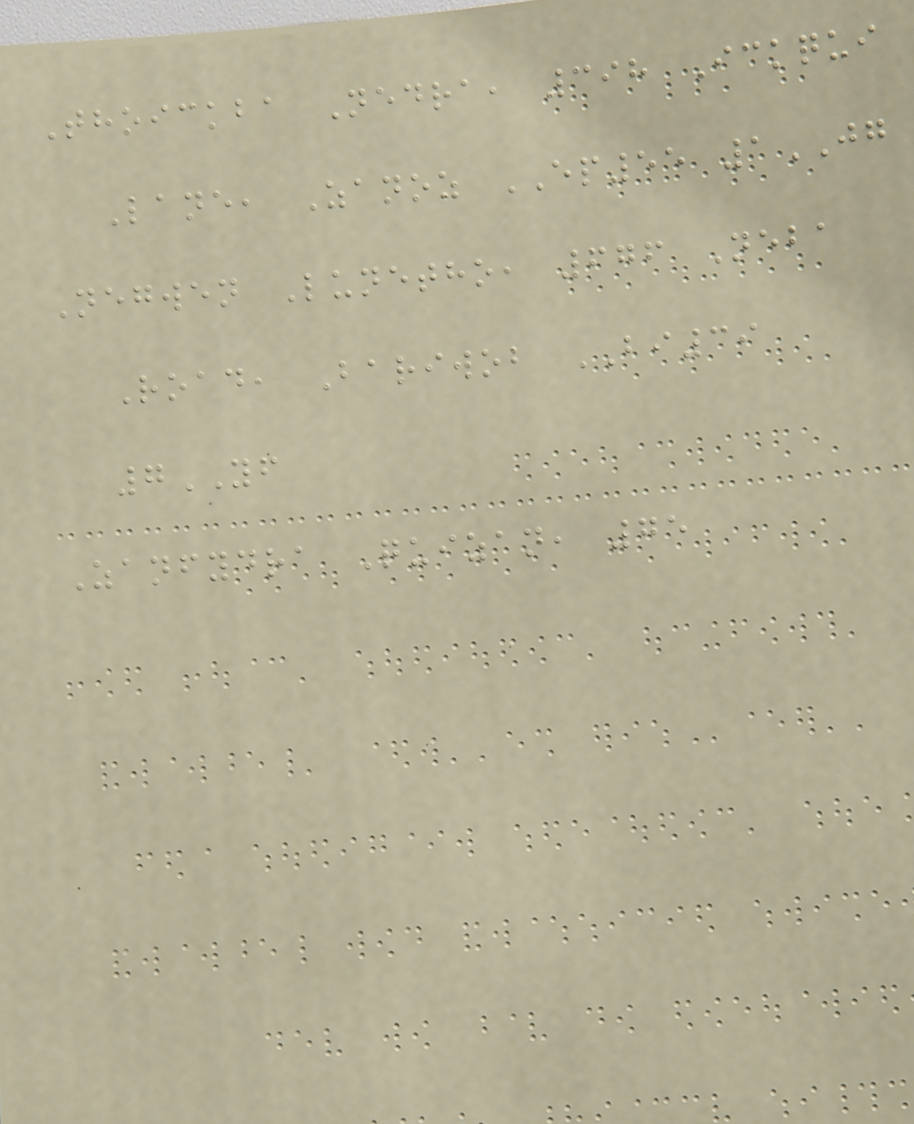Thoickba Nedra, 398 Ickqui
Lane, Zanoz EP55 1JG
Negwen Lunetho, 676 Neba
Road, Bariwob BI39
7YF
Zanfydra Quizan, 75
